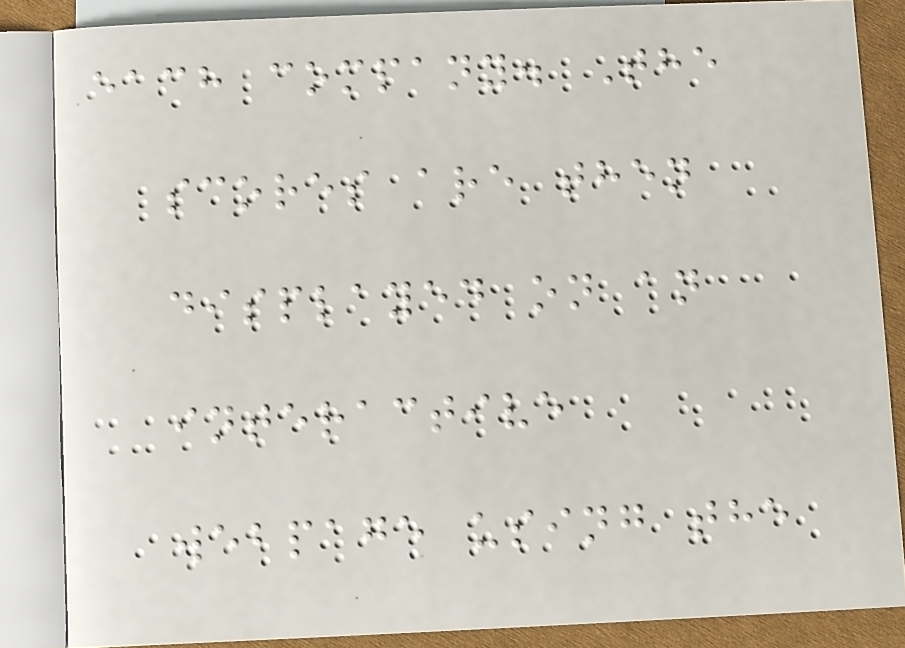each company. The
scores are then
displayed on an
interactive
webpage using the
